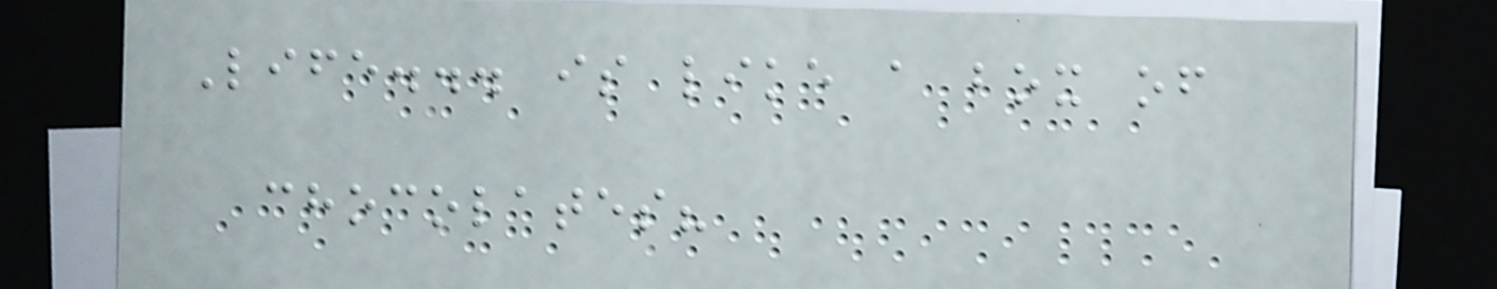Life... is like a box of
chocolates?
